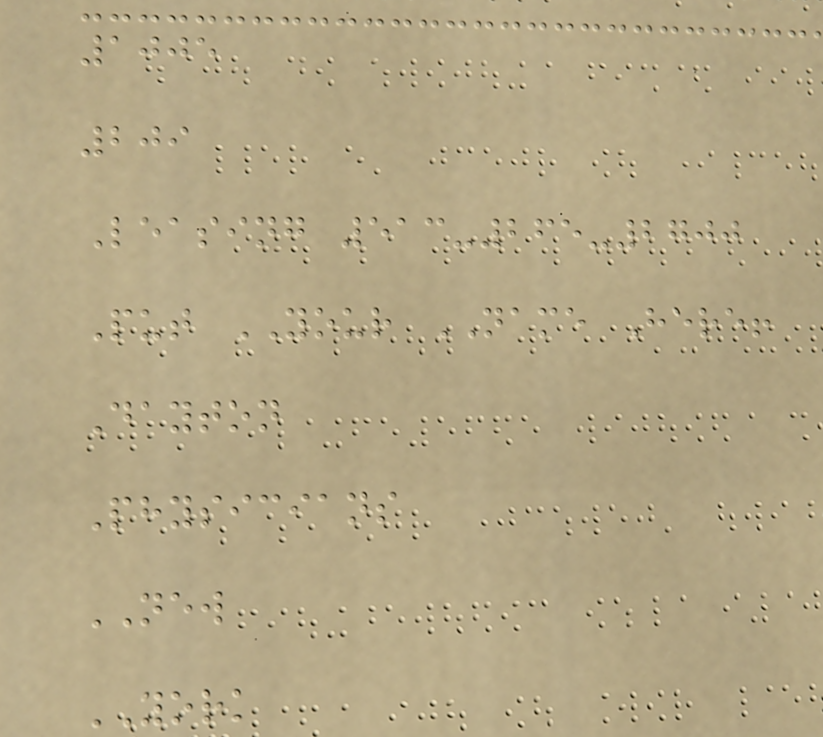1005
209
Leasing 513-265-2700
Put YOUR NAME Here!
Dayton
Physicians
NEW
YORK
